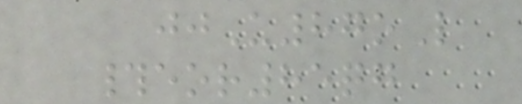jjU87oL
#eor85qg
